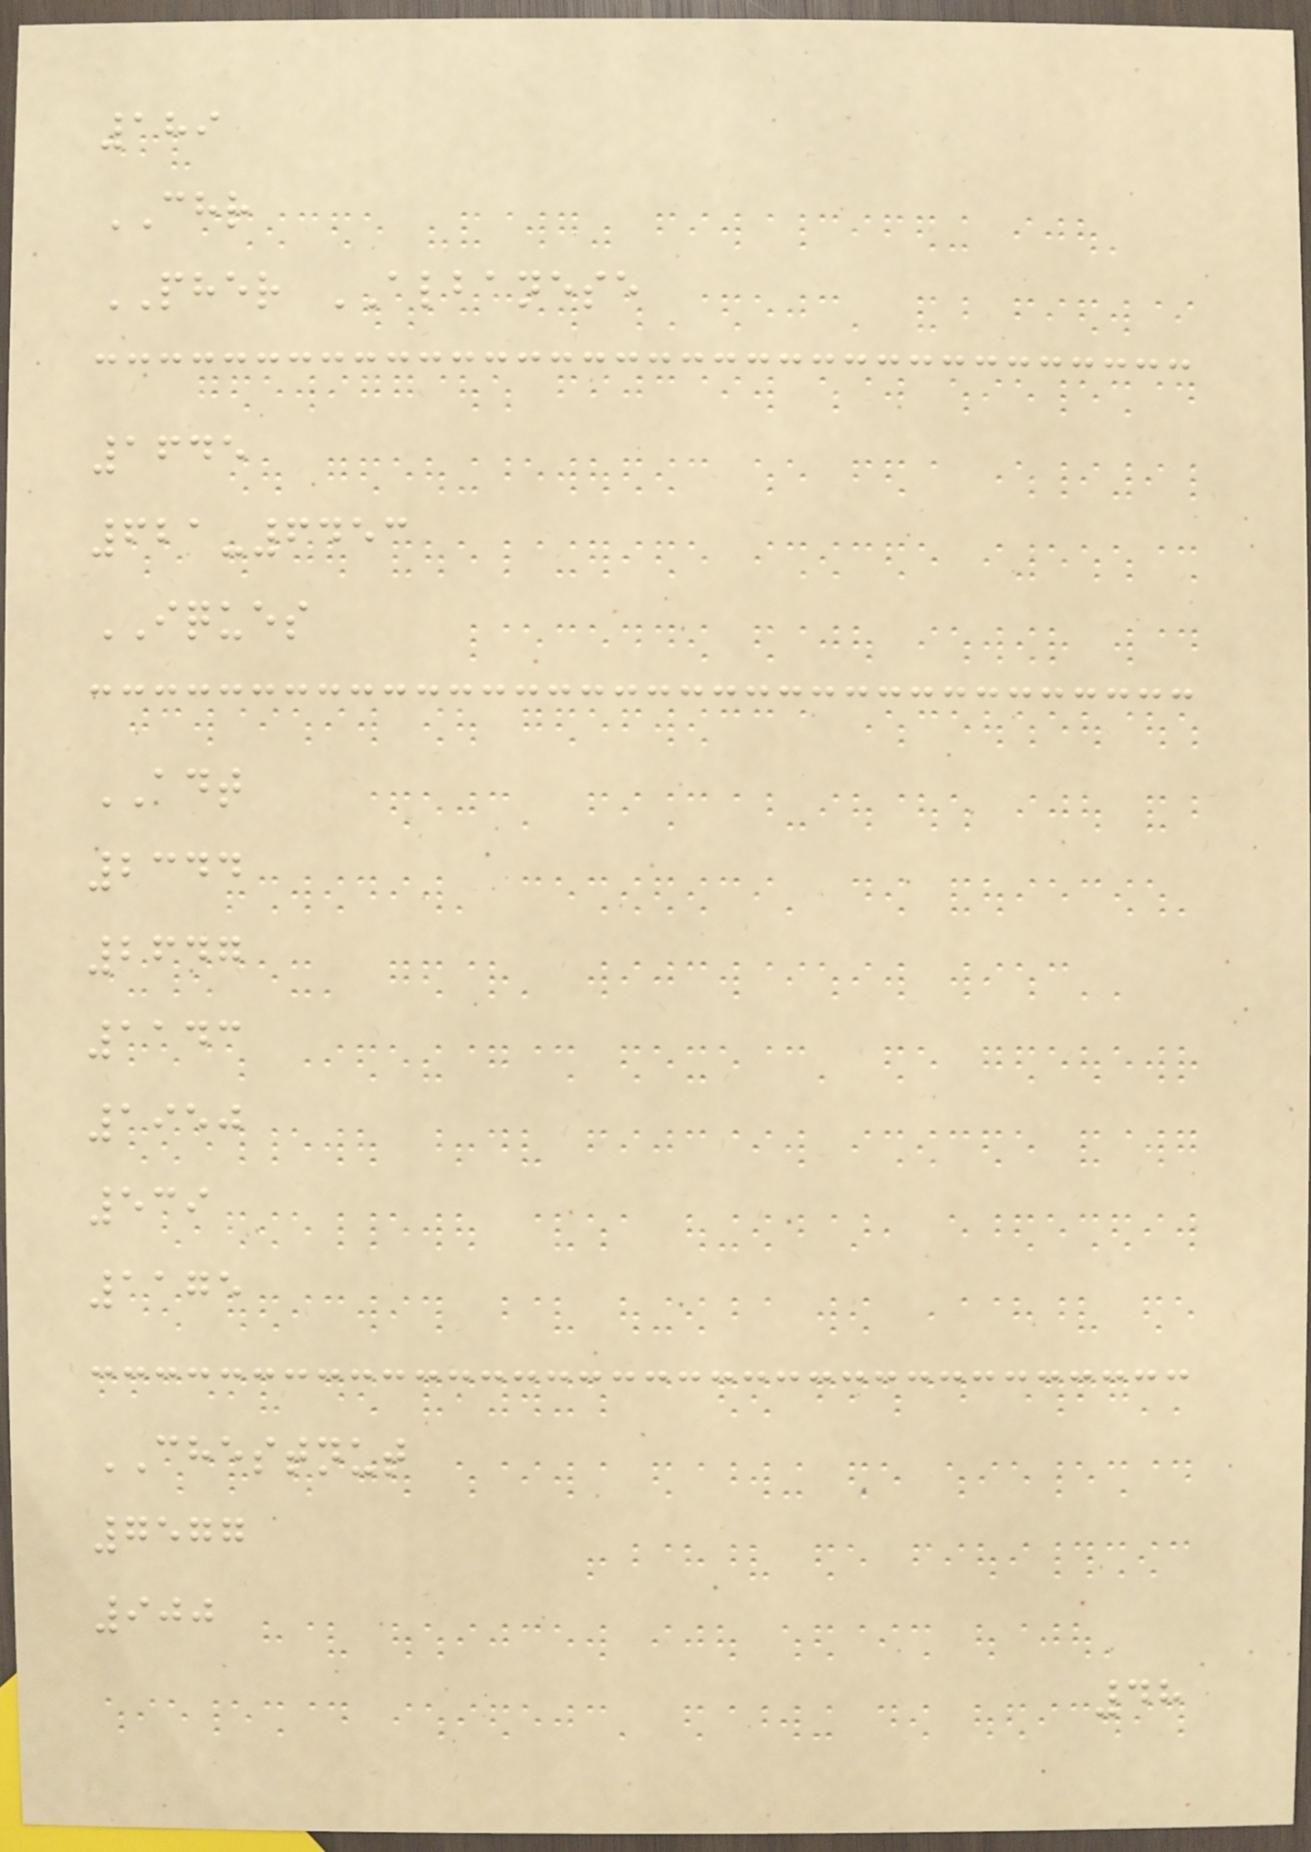189
CHR
PHER ALBANESE
1645
621-6453
IQUES
ADT
2344
2647
1143
1950
539
1175
CHESTNUT
7577
900
48
